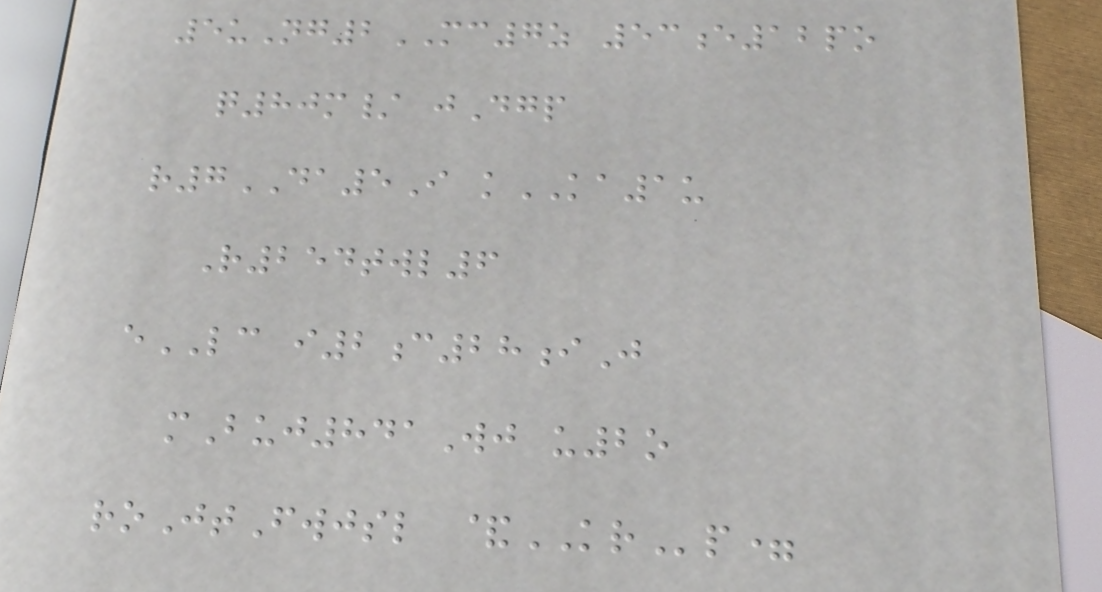5uNg2MC7z 53e12po
q80m/ jDgp
r7DA5I kKA1u
R254twl6
eLC i2c28iJ
mBuj841Wj u2o
roJtFwjsl &KRp=
